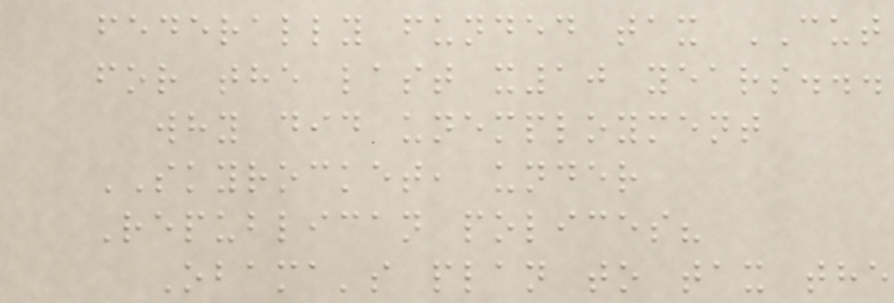federally funded tax CUT
for the last x10 years...
why did unemployment
SKYROCKET, under
Republican polices?
Obama's plan to tax the
